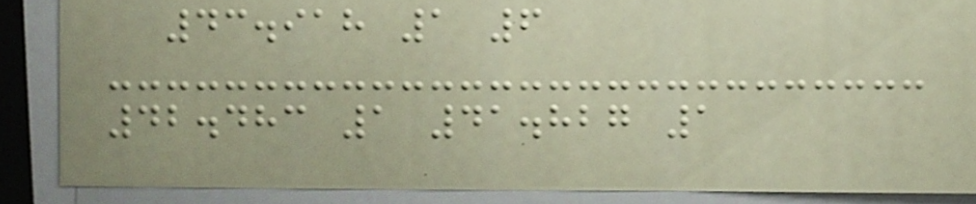43.918 1 6
42.483 1 41.827 1
